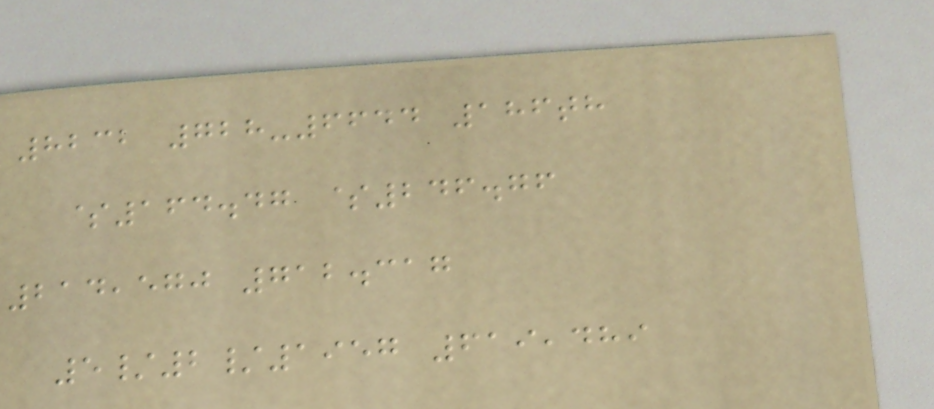8232 728-6644 186th
$164.47 $246.76
214,570 712.317
5/2/1957 619,489
